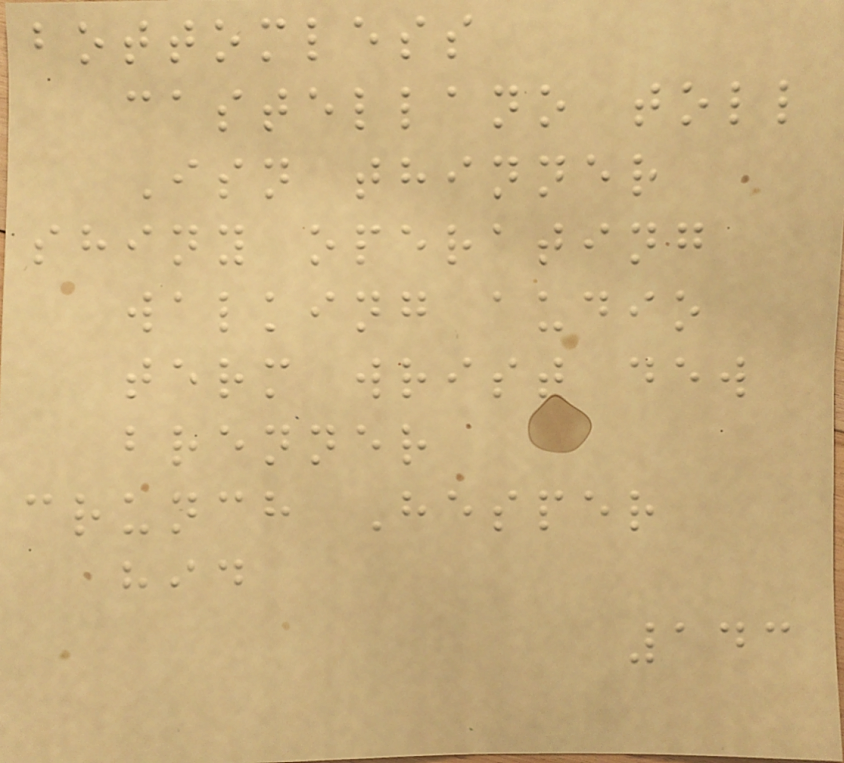bottomless
castellano toll
Isn thinner
shiny operating
walking audio
term wrist dew
brenner
crunch Hesper
hid
143
